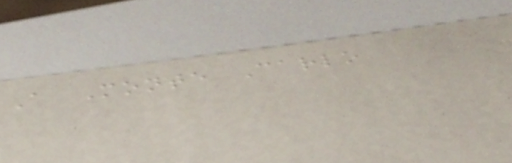A Monte Carlo
